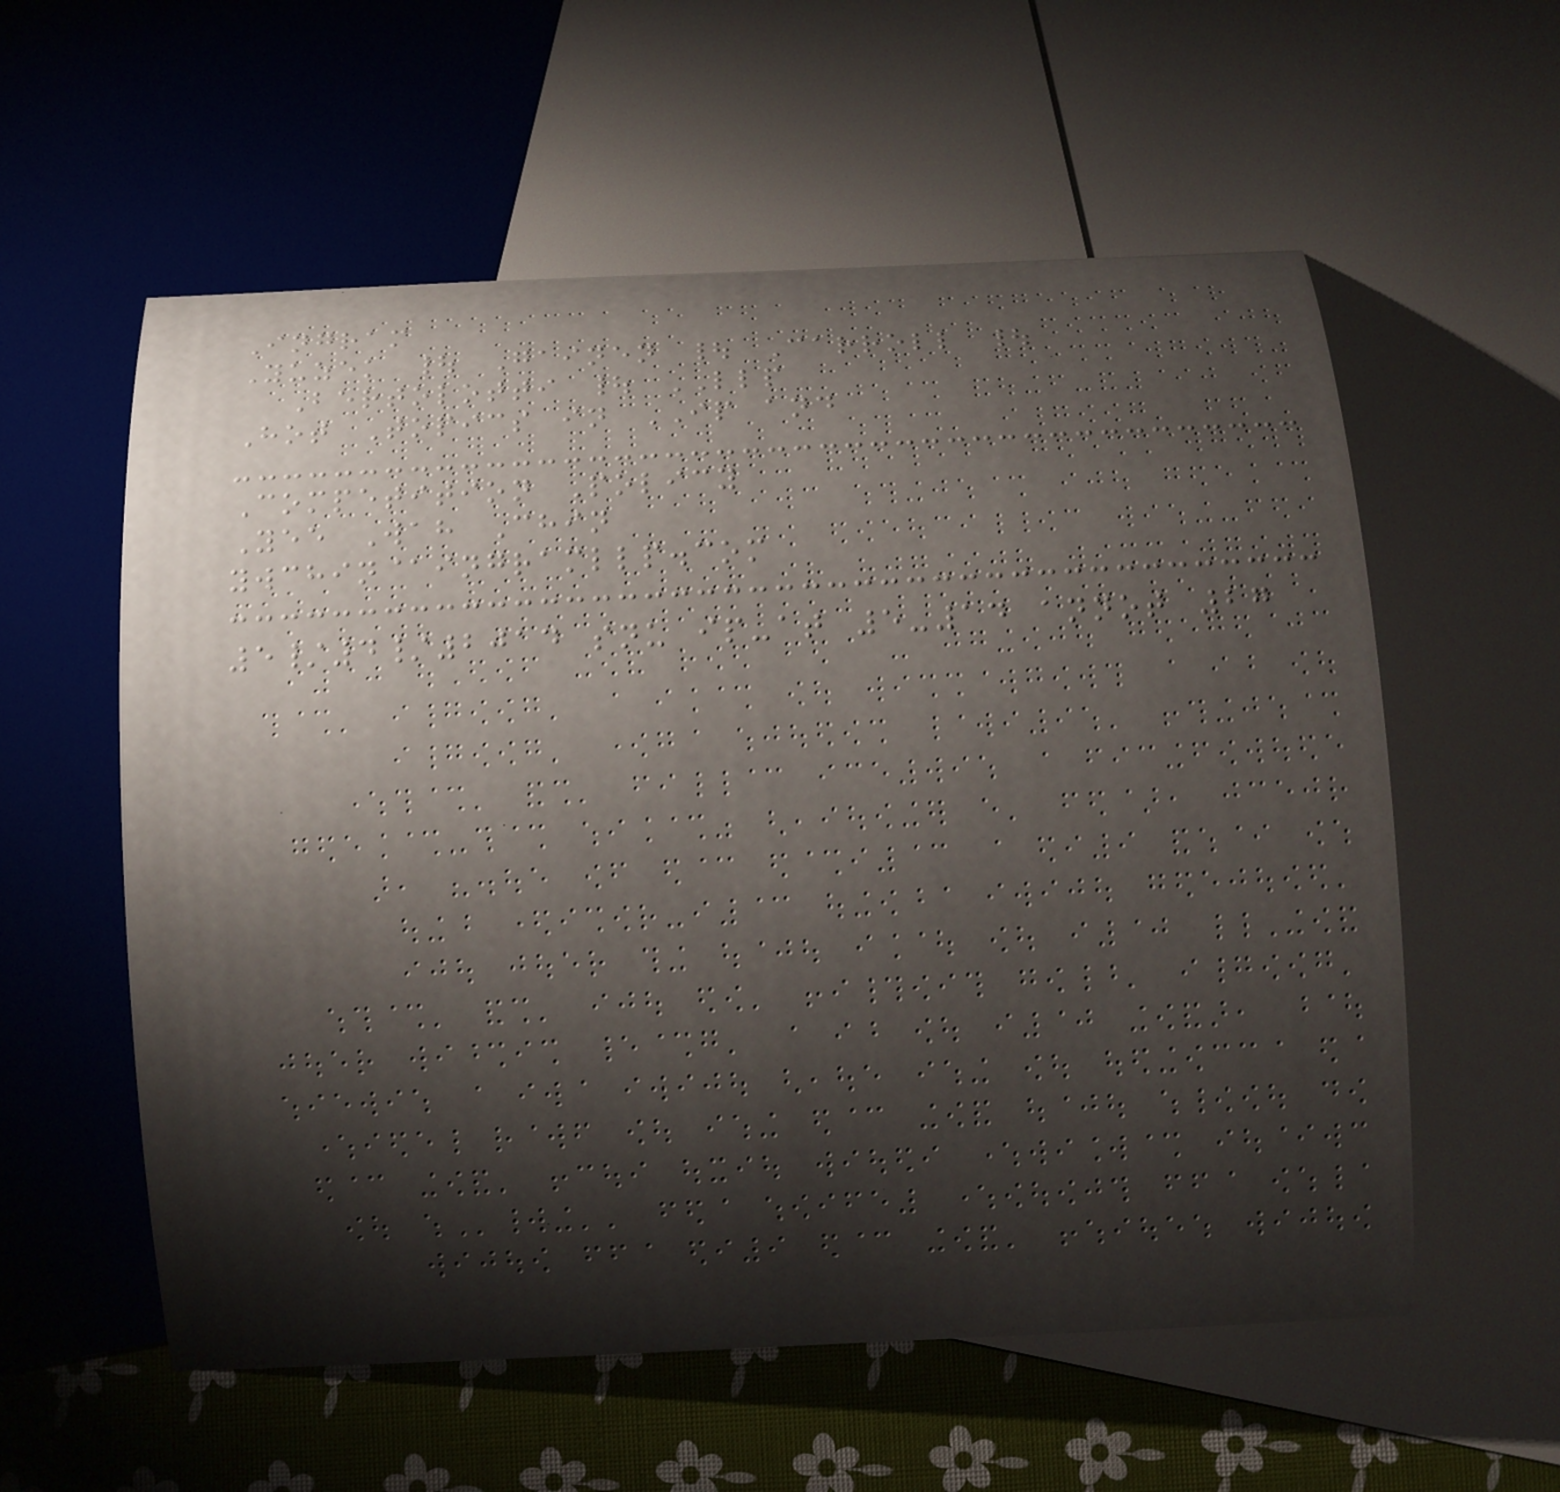Ingram
Yuzek | Gainen | Carroll |
Bertolotti | LLP
Hot Topics in IP and
Competition Policy
Yee Wah Chin
ywchin@ingramllp.com
5/4/2014 snu ip-at 5-14 annot 27
